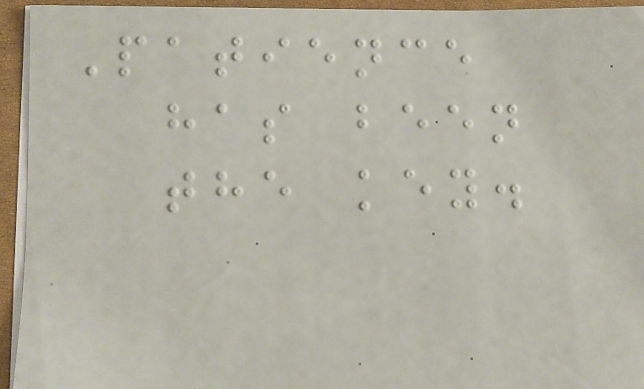Patience
has been
the key.
